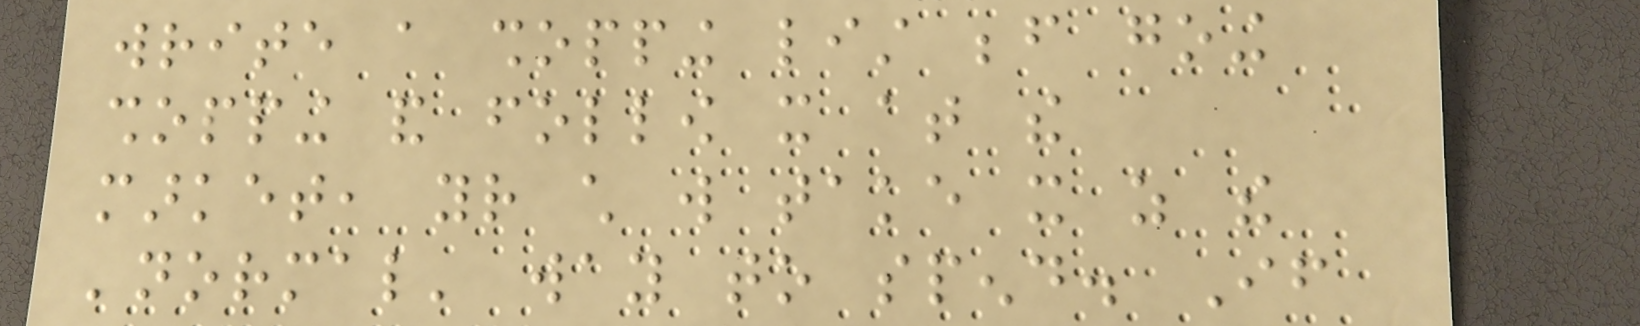write a shopping list before going
shopping and follow it at the
market, your child will take it as the
'normal' way to spend. If
